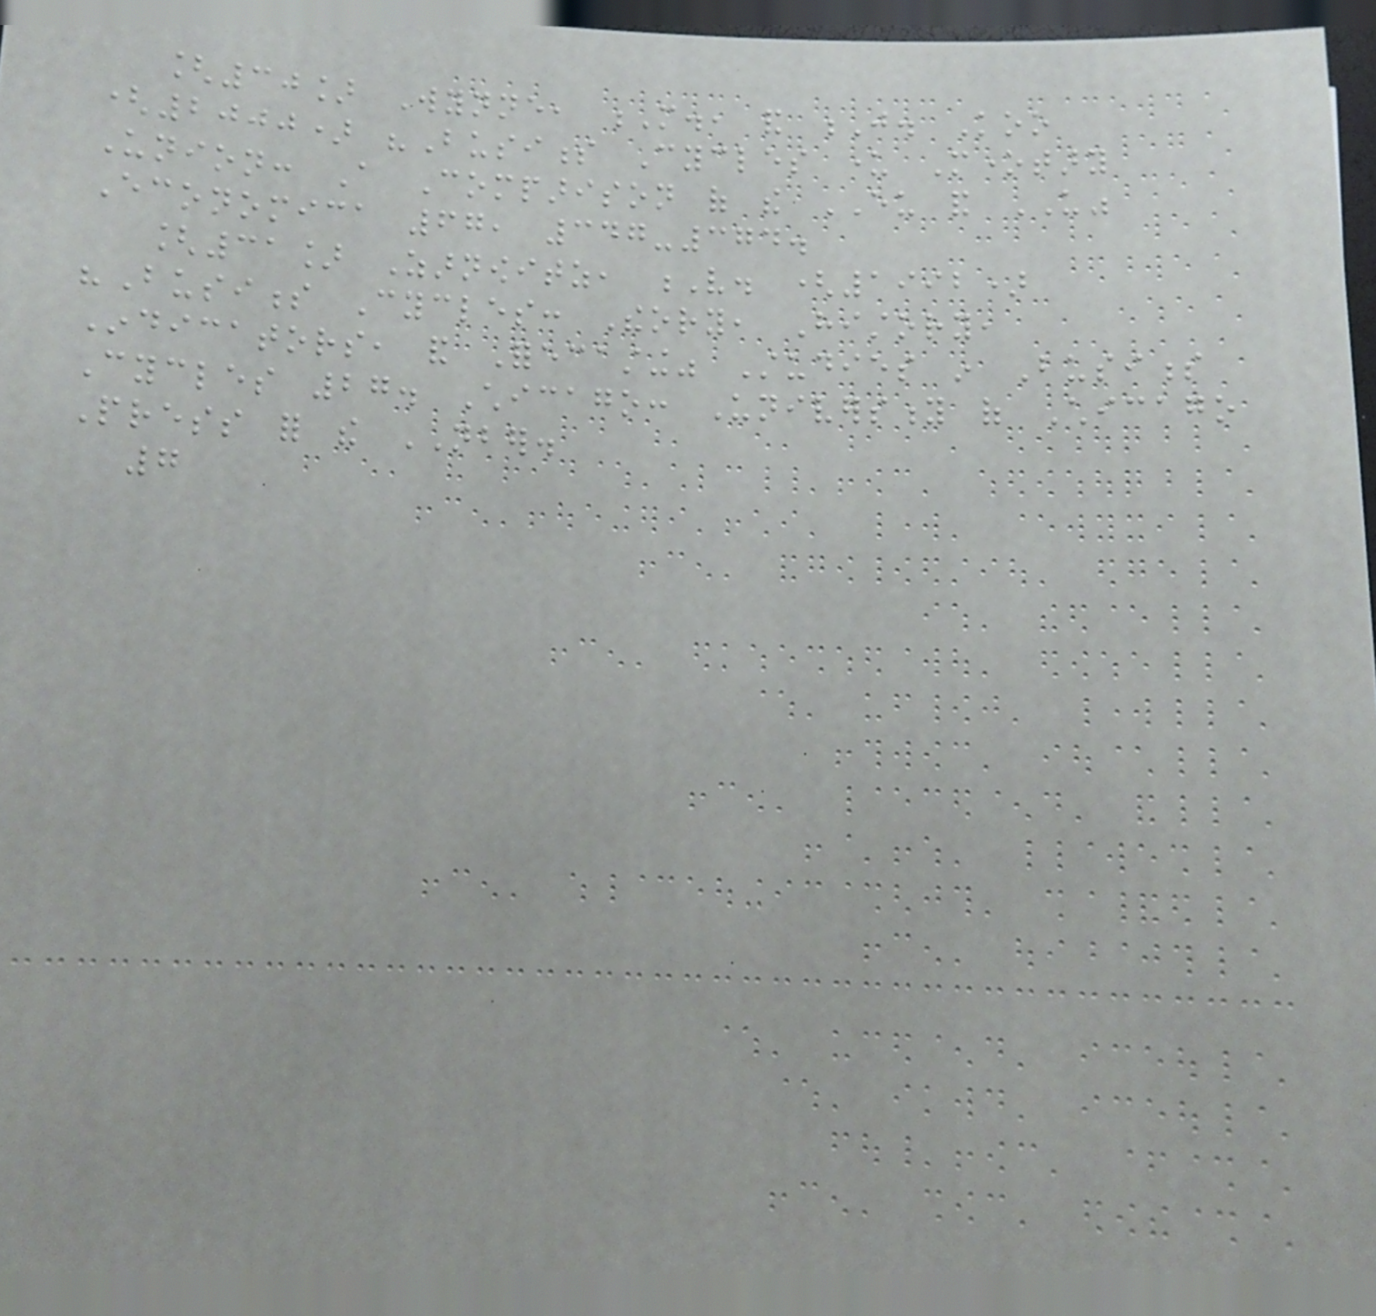[30] Wynne, M., and J. Koo
(2000) "Business Cycles under Monetary
Union: A Comparison of the EU and US"
Economica 67, 347-374.
[31] Zarnowitz, V. (1992)
"Business Cycles: Theory, History,
Indicators, and Forecasting" Studies in Business
Cycles 27. Chicago: University of Chicago
Press for the NBER.
7
